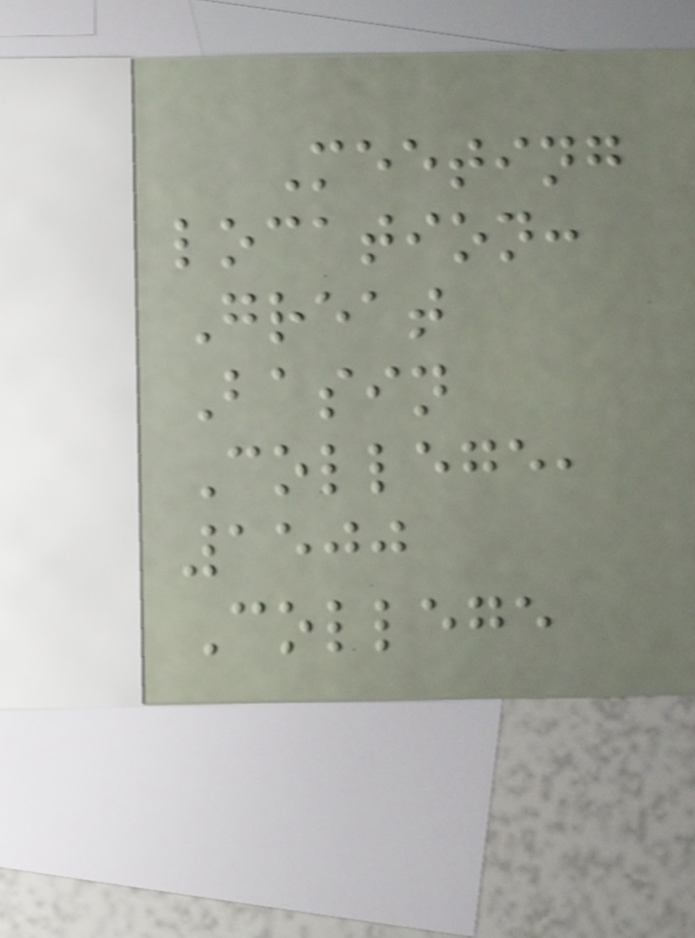Meeting
location:
Great
Basin
College,
1500
College
